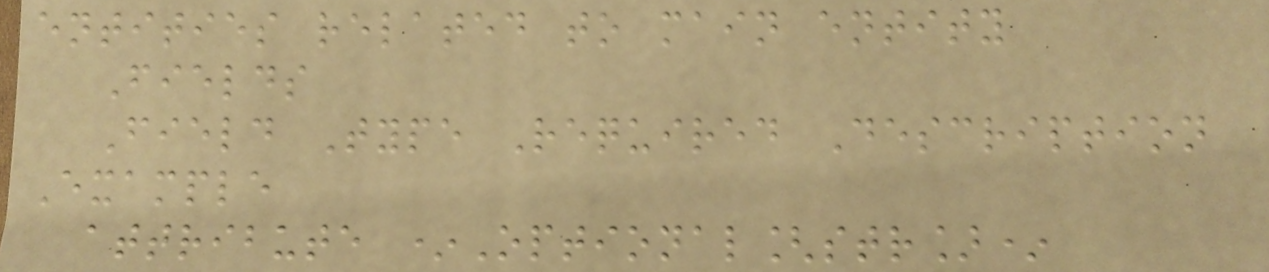entities related to main entity
Fields
Field Type Required Description
Example
attribute *Optional[str]*
